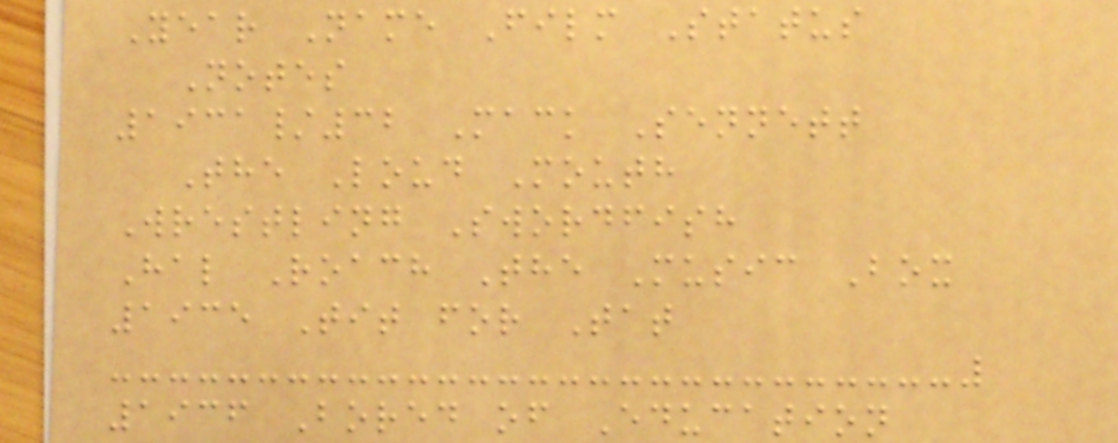Year Name Film Status
Notes
1931/32 Mack Sennett
The Loud Mouth
Wrestling Swordfish
Hal Roach The Music Box
1935 Tit for Tat
1936 Bored of Education
